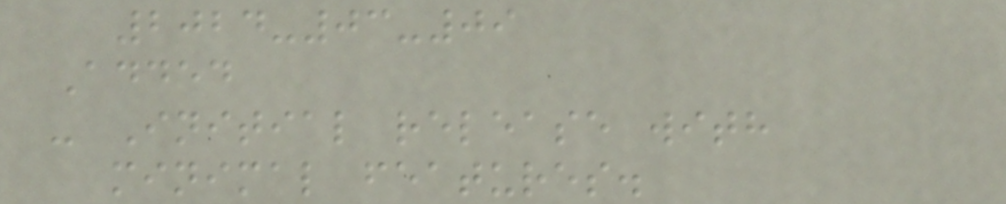2024-03-09
Added
- Initial release with
minimal features.
